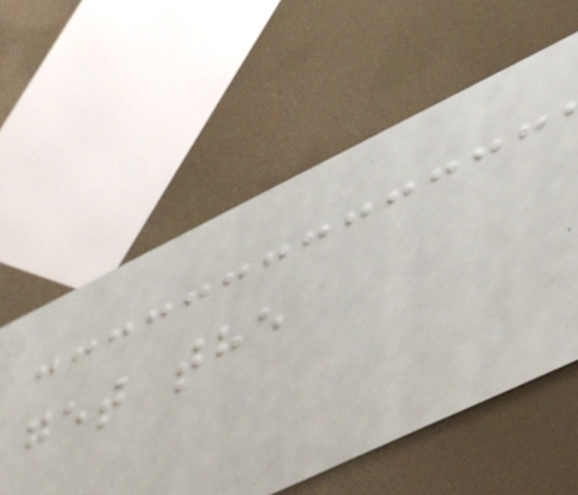get the
